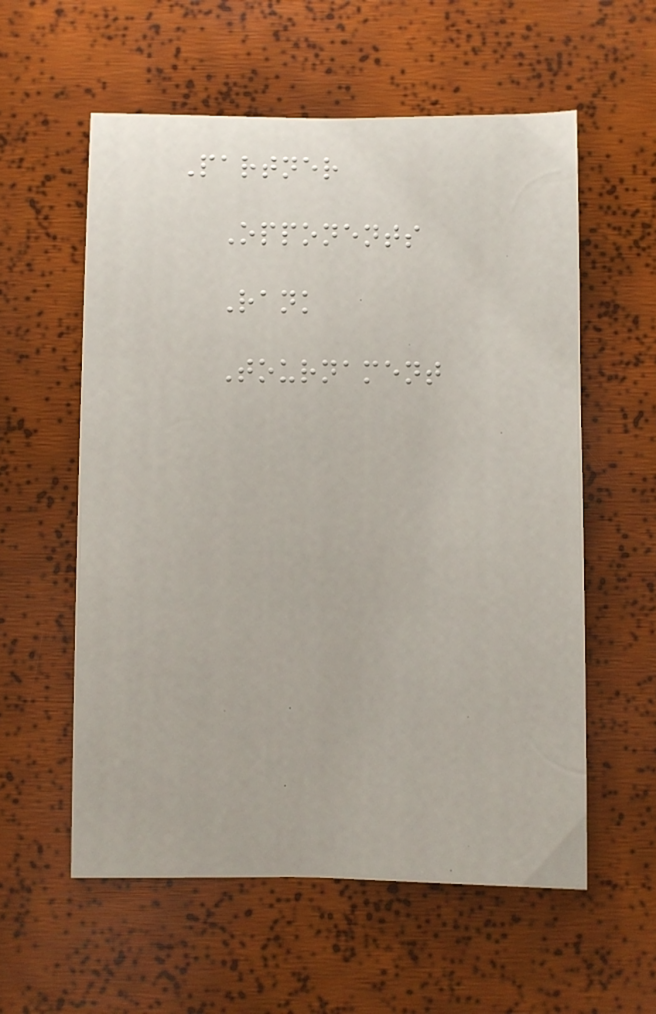Partner
Opponents
Rank
Tournament
